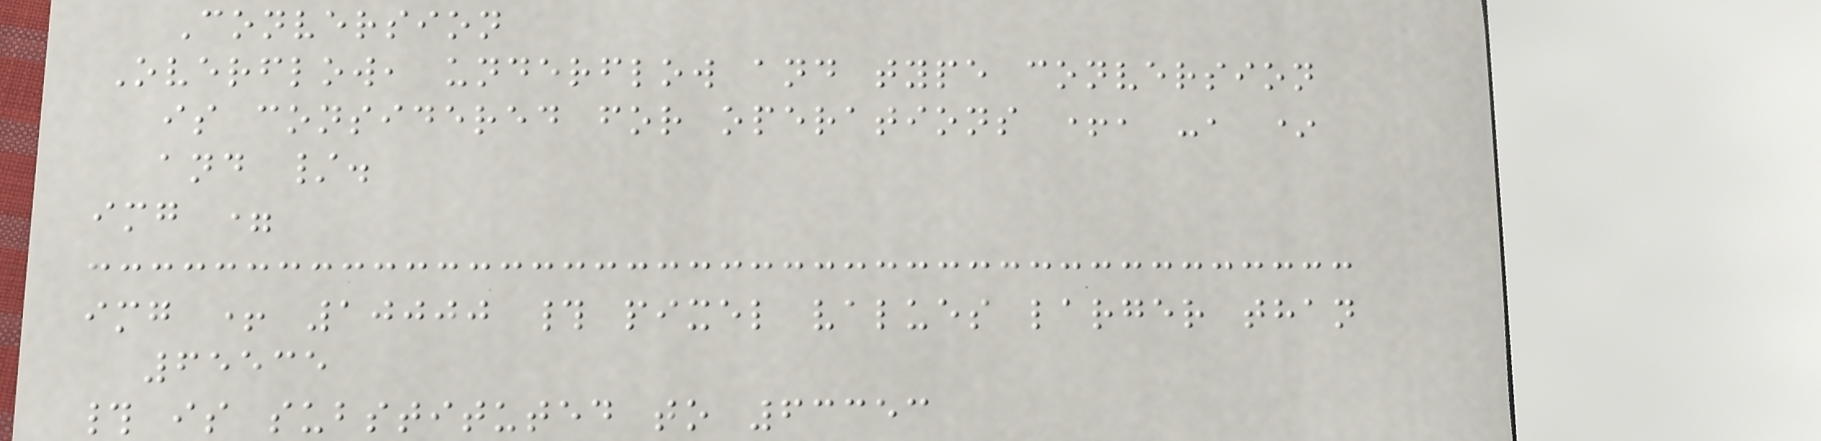Conversion
Overflow, underflow and type conversion
is considered for operations +, -, *
and /.
img =
img + 10000 # pixel values larger than
65535
# is substituted to 63353
